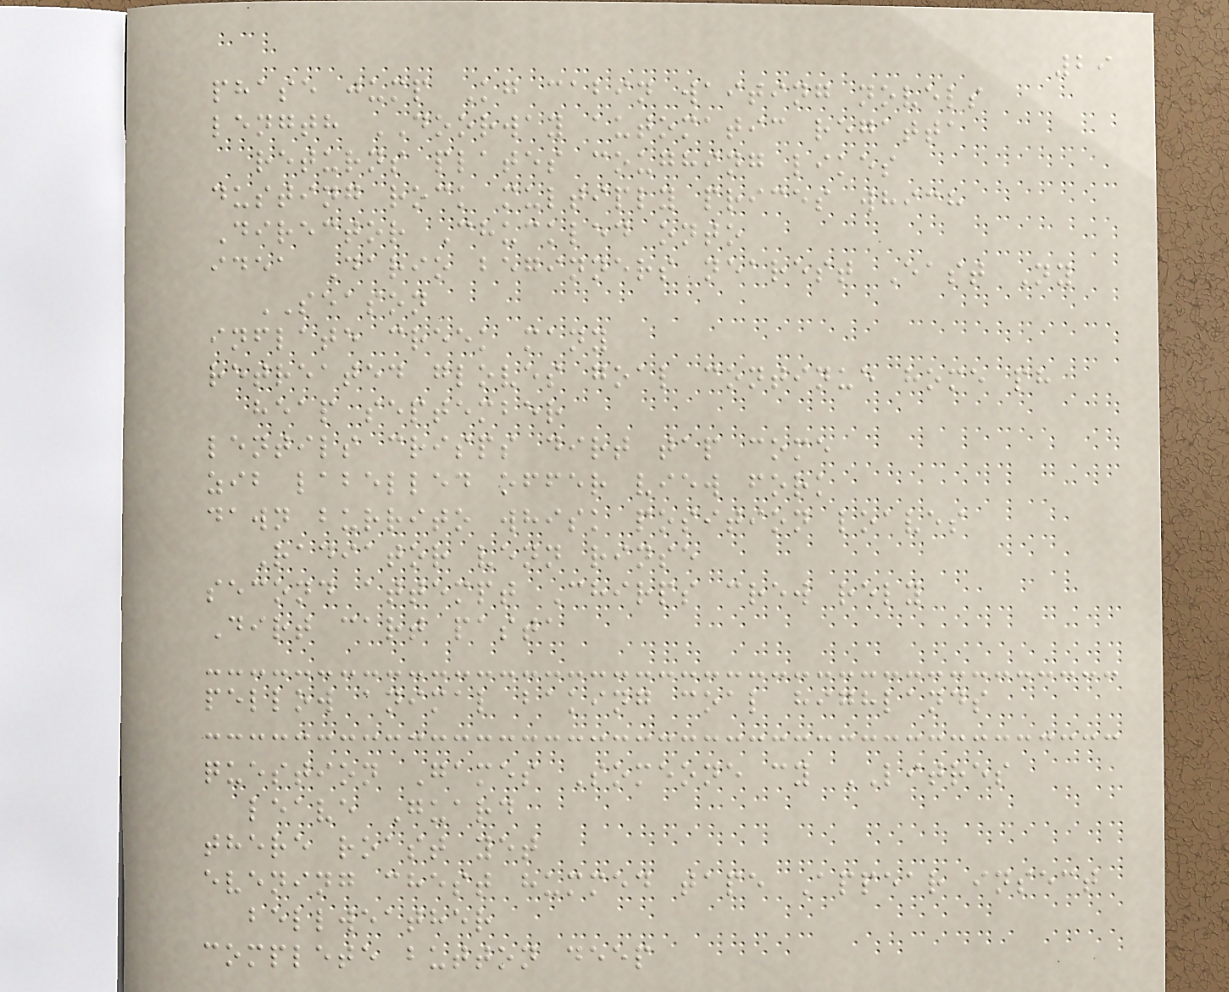29
phase jump Kg cabin waiting novels
length DOORWAY automatic regatta
returns plates coughing likes
dusting rock multiply prices which
Director Chuckled onto
idea Dario beginners nearest East Ny
SEASON
inflate creek many
retreated gloves goal continue home ph
heap september
lentils crisps dirt tap come
zib labelled offer view fork
dawn burrito whisk position loaves
Radiator venn rinse
second attempt Chirps crew rely
Dirt cart pasta
pellow animal baking coal highlands
question Games Someone cy LITRES
leave Guard
there roast yet
evening chest hummed tape Appear insect
bellweather
complete button deep
